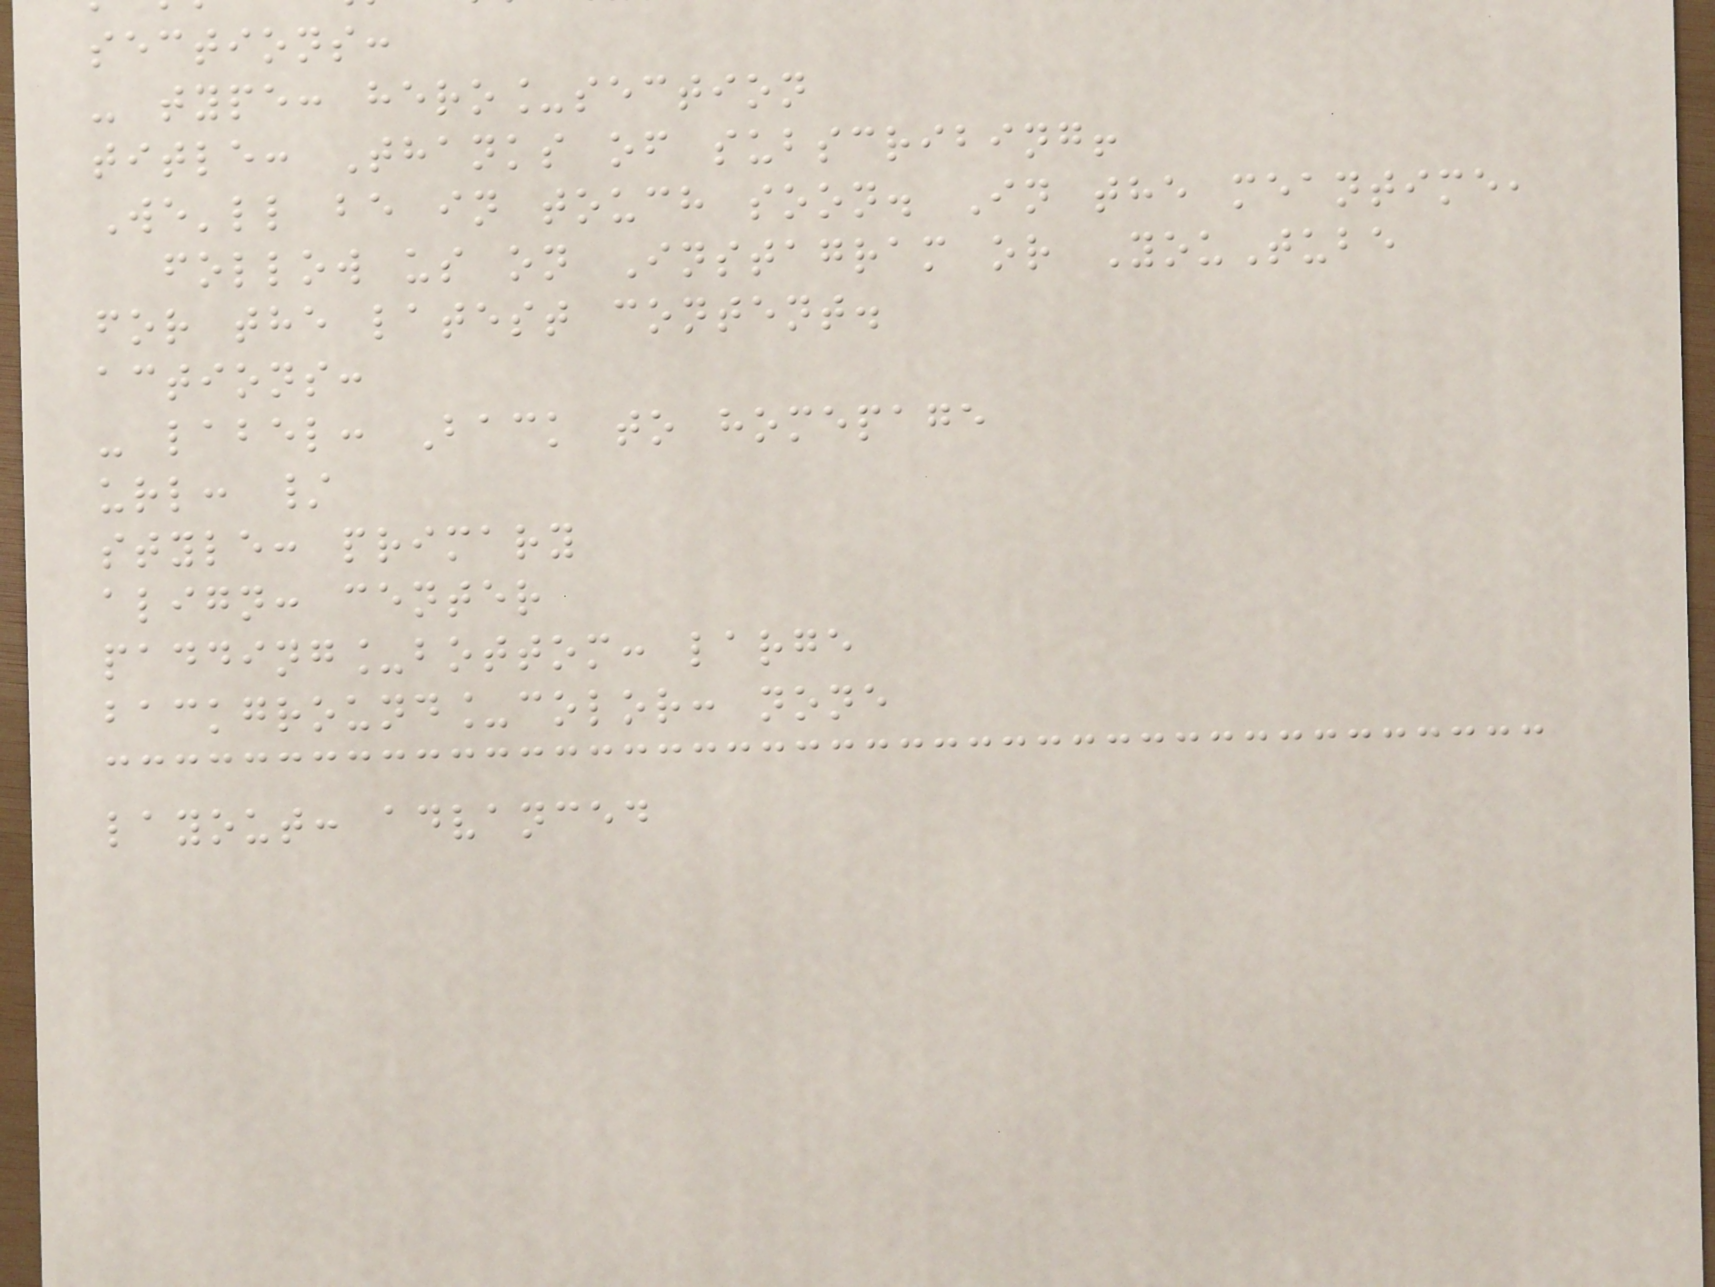sections:
- type: hero_section
title: Thanks of subscribing!
We'll be in touch soon. In the meantime,
follow us on Instagram or YouTube
for the latest content.
actions:
- label: Back to homepage
url: /
style: primary
align: center
padding_bottom: large
background_color: none
layout: advanced
